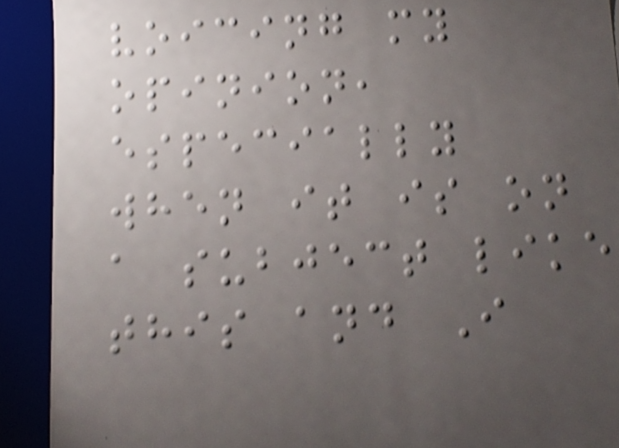voicing my
opinion,
especially
when it is on
a subject like
this and I
